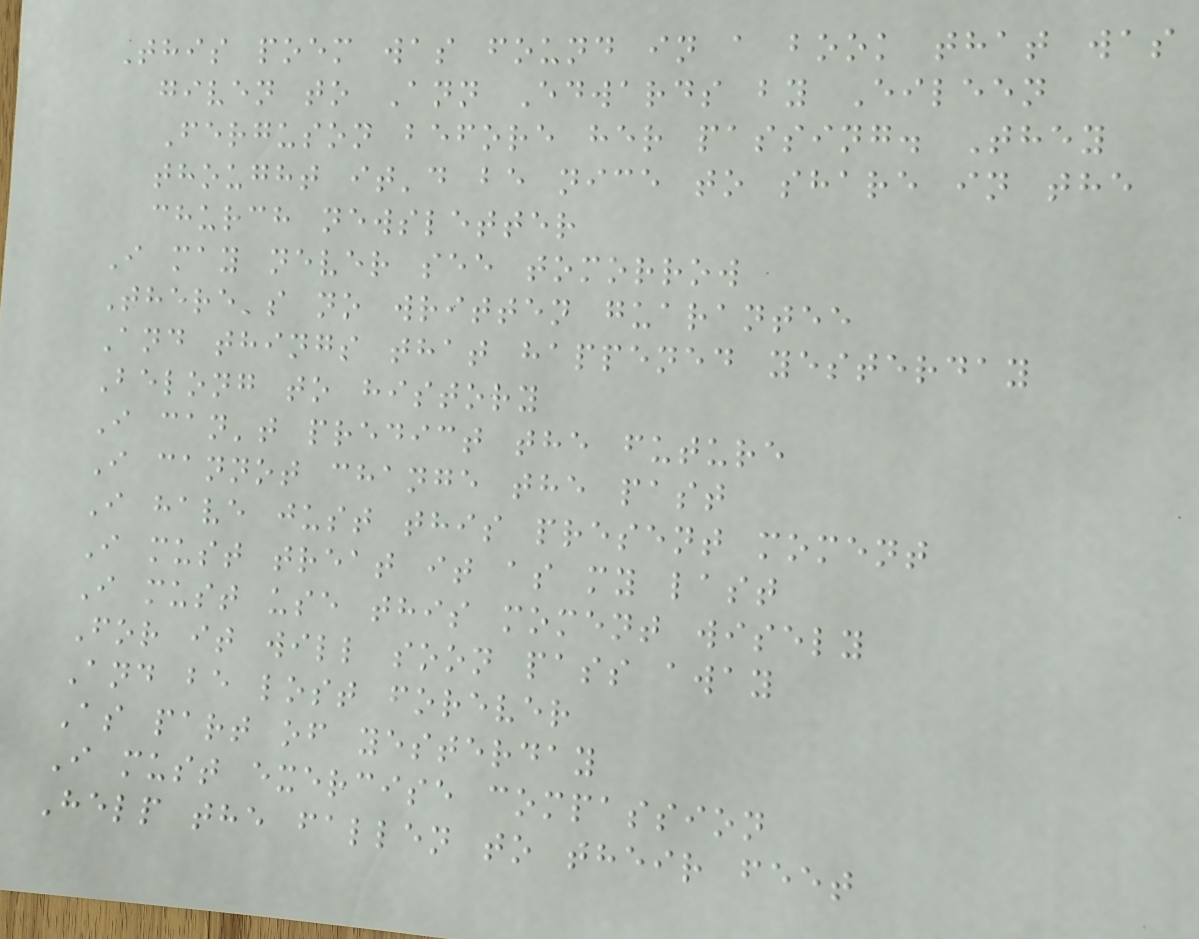This poem was found in a book that was
given to Ann Edwards by Eileen
Ferguson before her passing. They
thought it'd be nice to share in the
church newsletter
I may never see tomorrow
There's no written guarantee
And things that happened yesterday
Belong to history
I can't predict the future
I cannot change the past
I have just this present moment
I must treat it as my last
I must use this moment wisely
For it will soon pass away
And be lost forever
As part of yesterday
I must exercise compassion
Help the fallen to their feet
